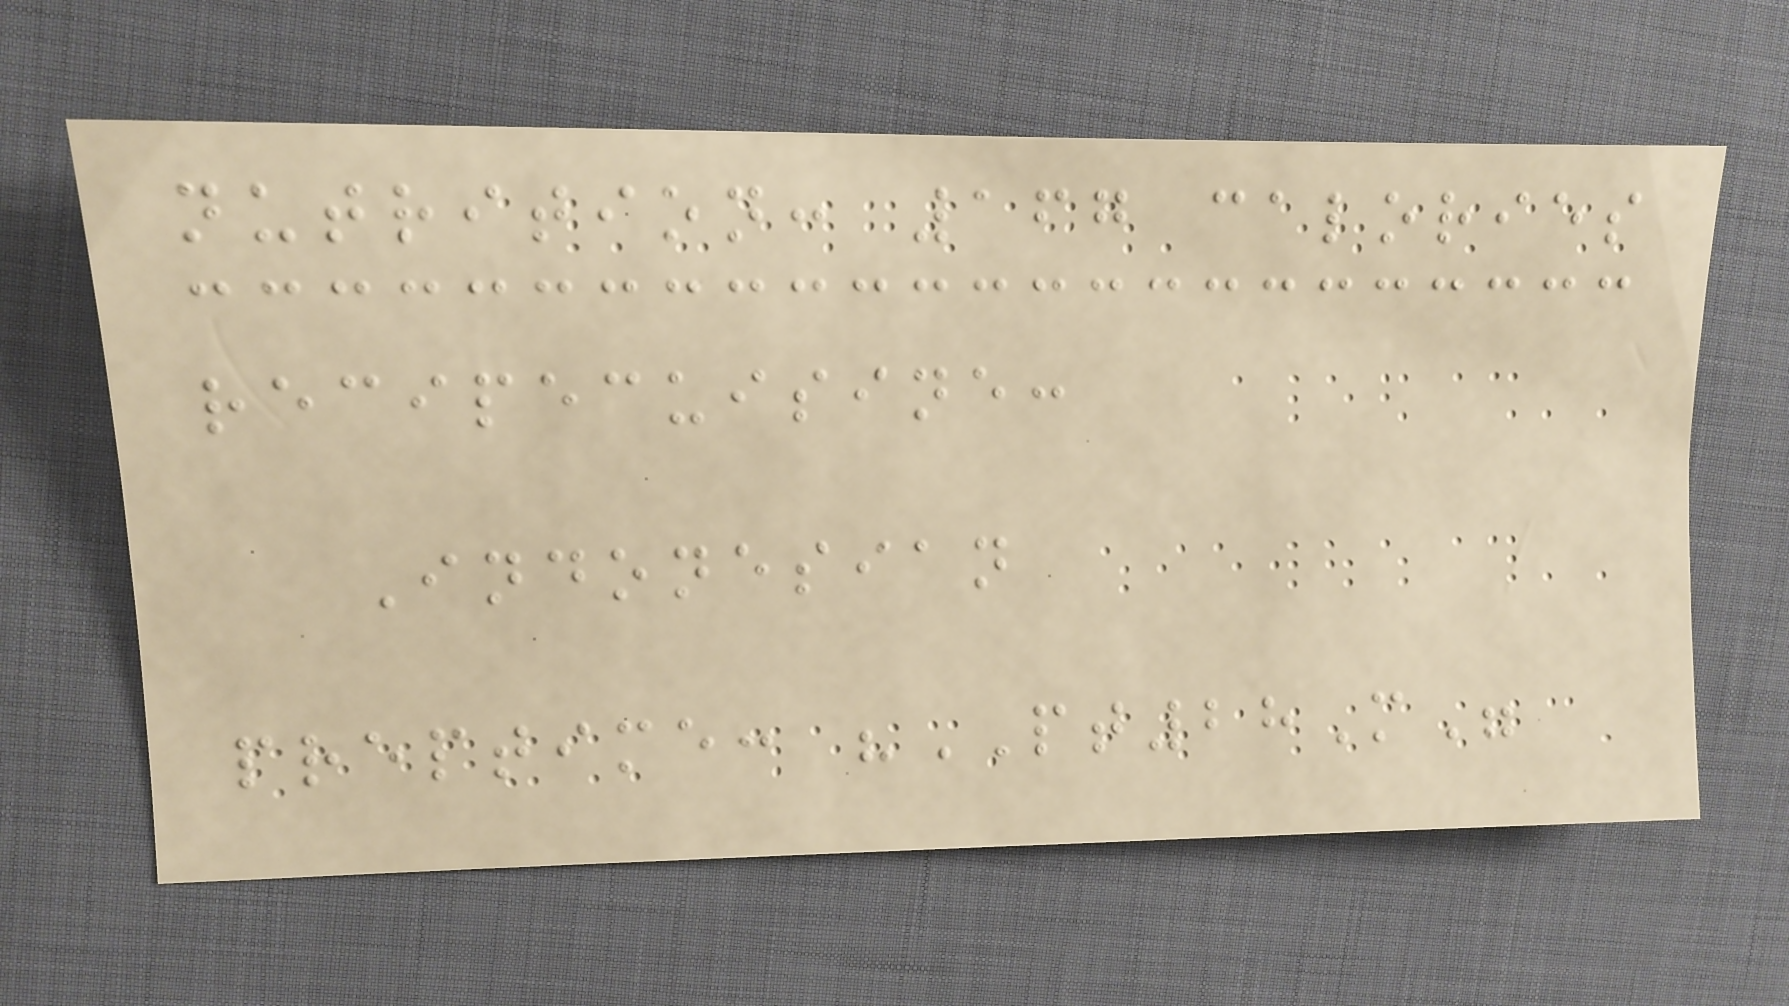nutrition: 167 calories
recipecuisine:
Indonesian
preptime: "PT28M"
